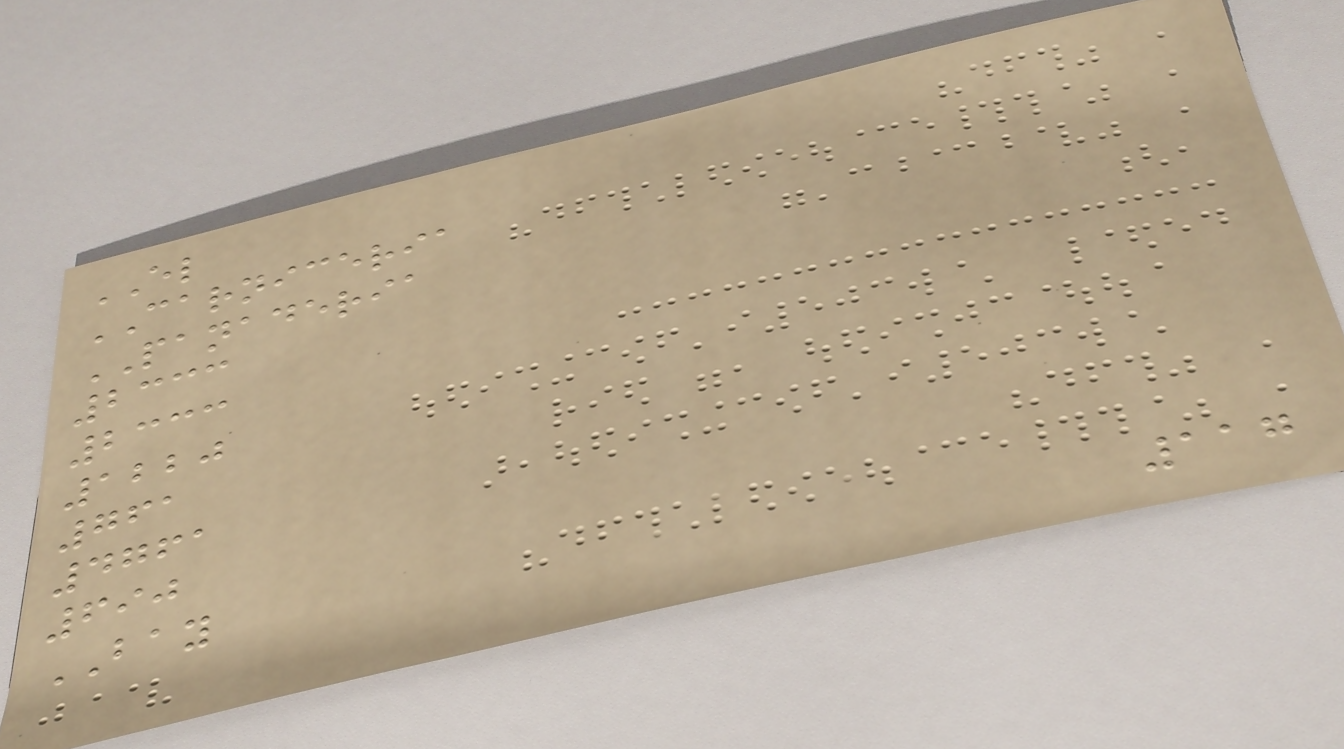EL
CARNICERIA
PANADERIA
2333
2333
1220
761
4761
690
BAY
117
